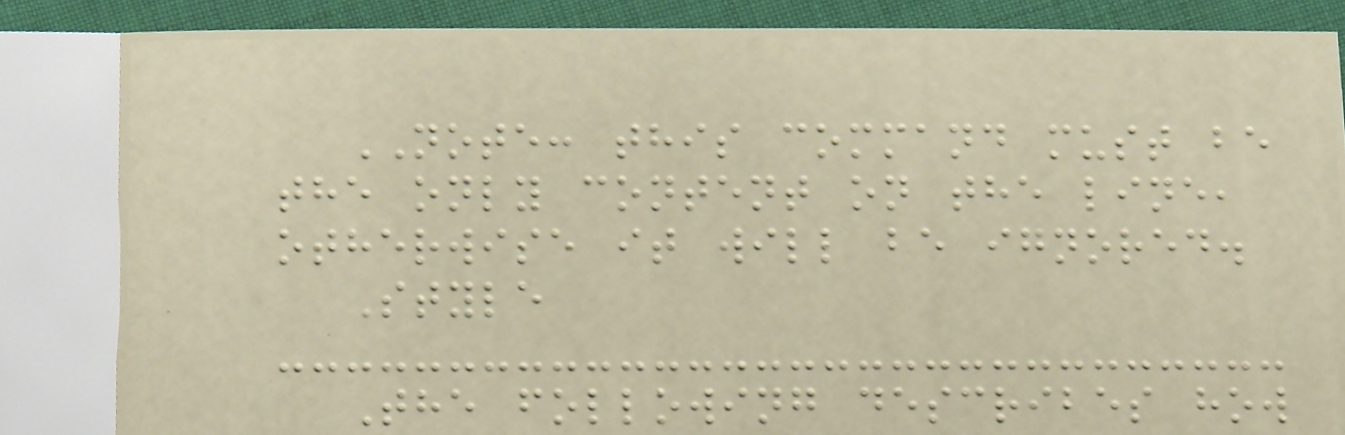NOTE: this command must be
the only content on the line,
otherwise it will be ignored.
Style
The following describes how
